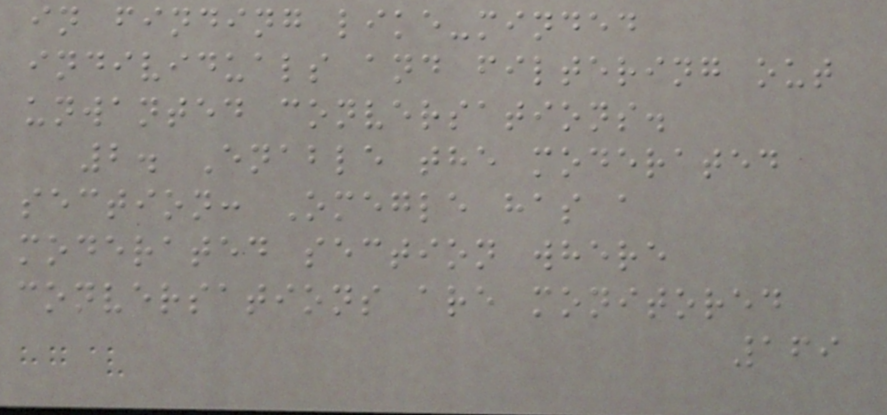in finding like-minded
individuals and filtering out
unwanted conversations.
2. Enable the moderated
section: Omegle has a
moderated section where
conversations are monitored
169
